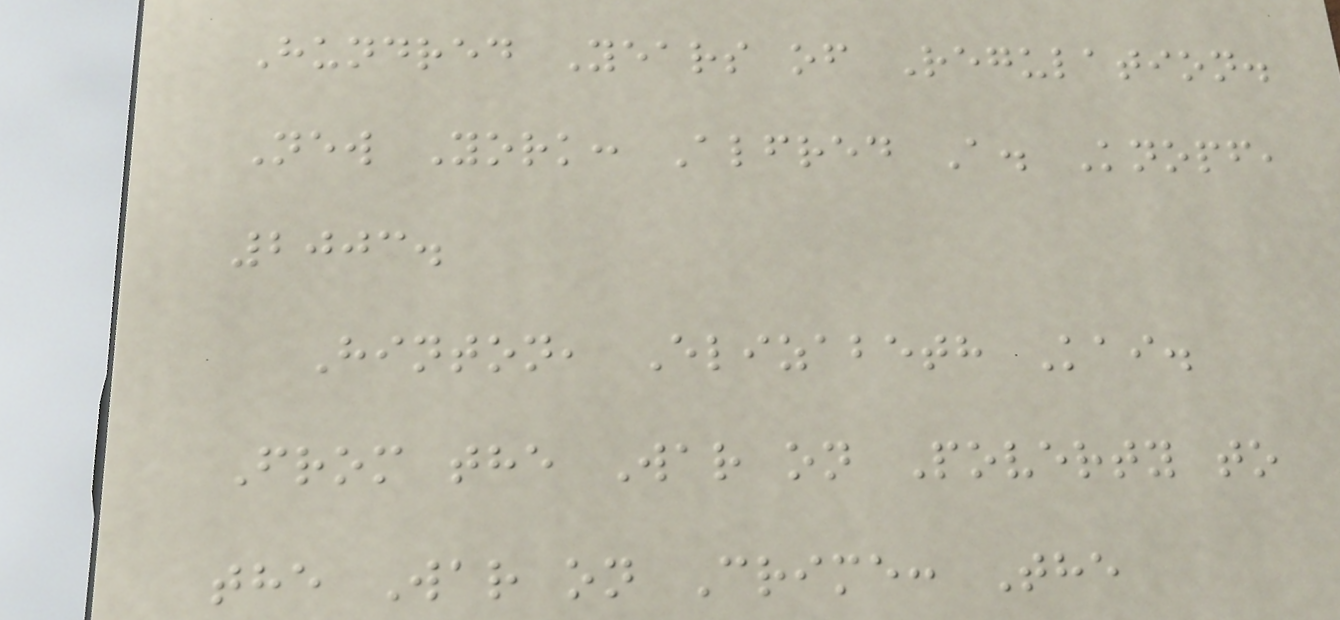Hundred Years of Regulation.
New York: Alfred A. Knopf,
2003.
Hinton, Elizabeth Kai.
From the War on Poverty to
the War on Crime: The
